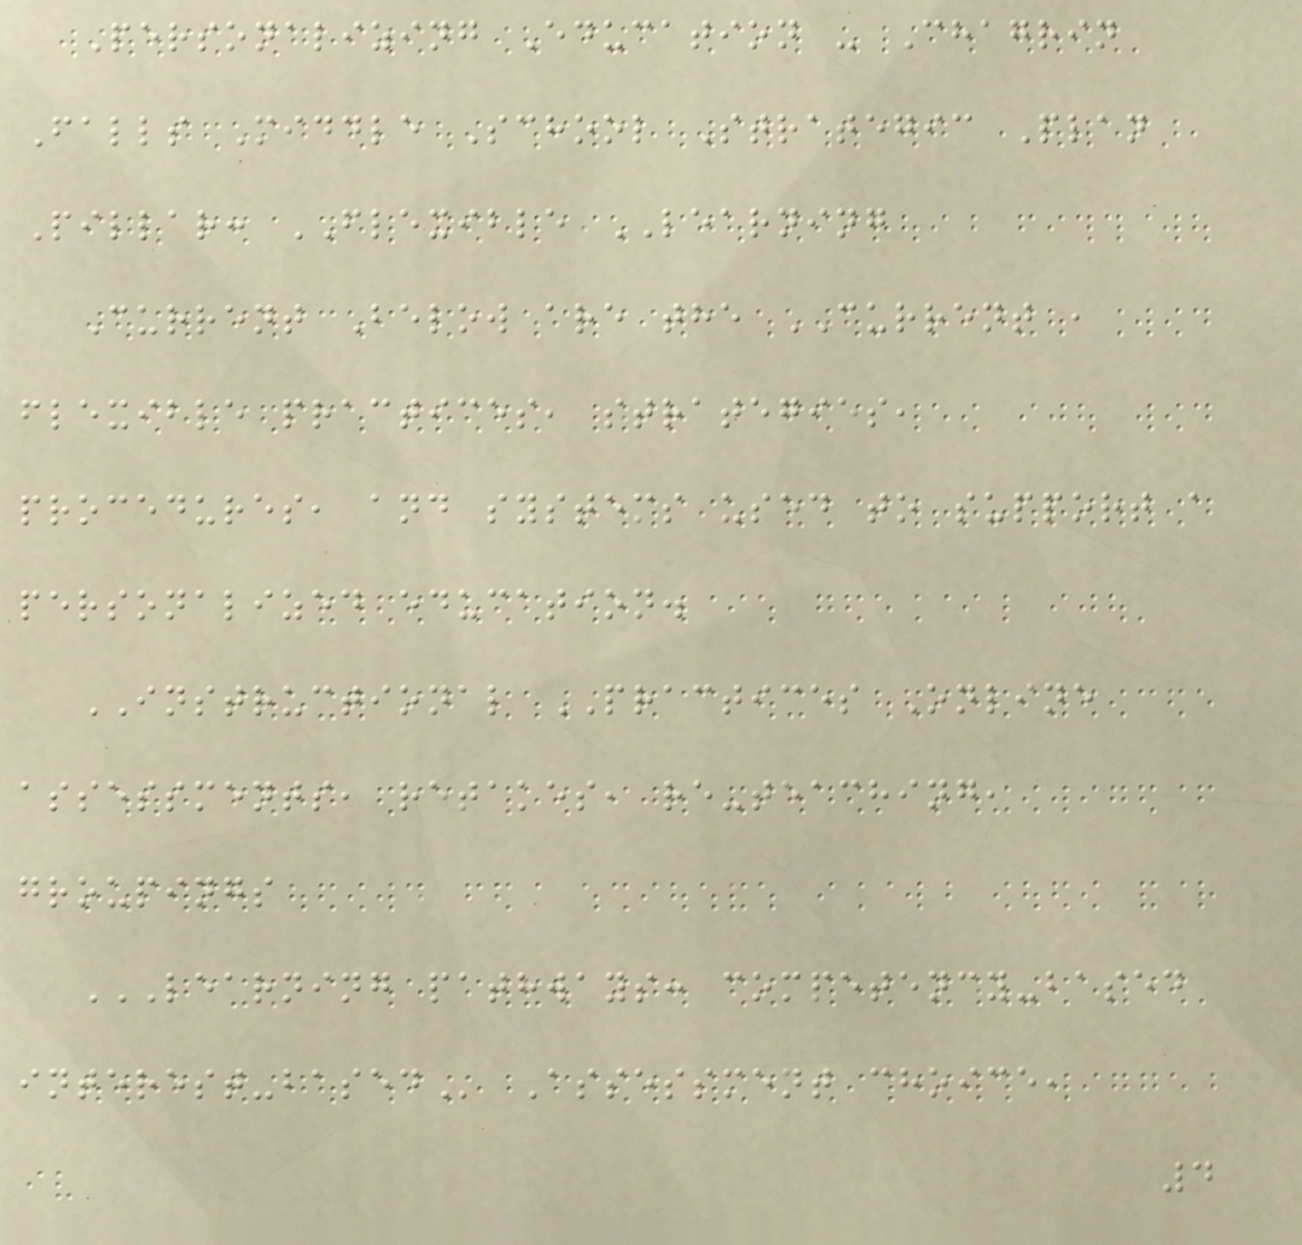Personalizing Education - Chagrin
Falls Middle School Strategic Plan
Pillar: FLEXIBLE LEARNING
Current Below are the CURRENT ,
flexible practices, strategies,
procedures, and systems used to support a
personalized education.
INSTRUCTIONAL PRACTICES Online
assessments, retakes, re-teaching,
groupings
LEARNING PATHWAYS: COMPETENCY-BASED
INTEREST-BASED Assessment choice,
4
